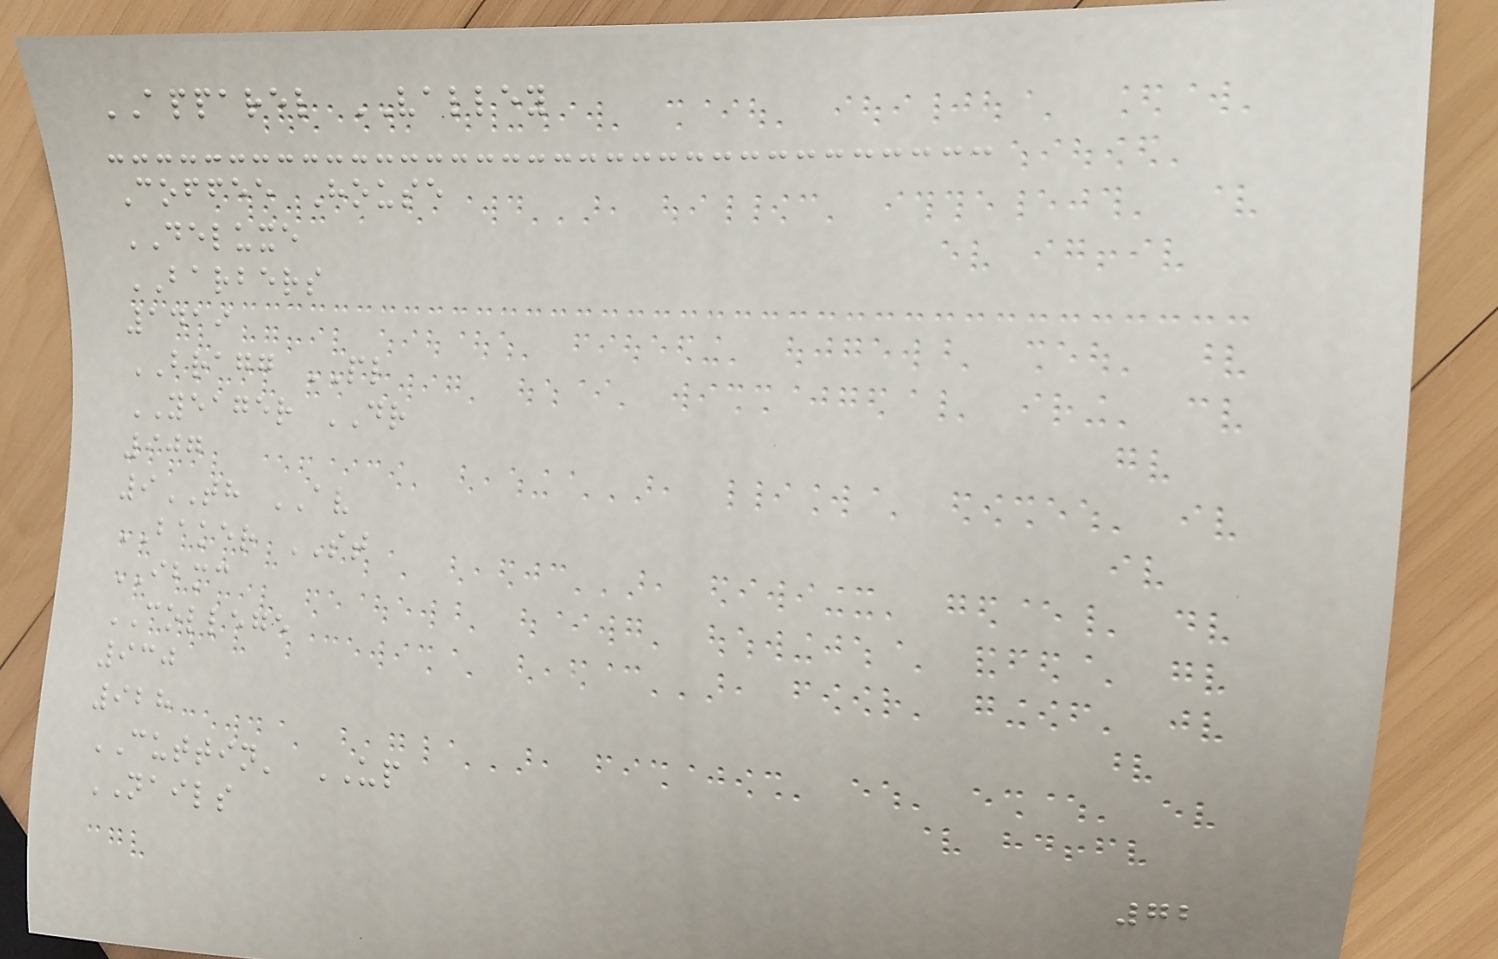APPAREL VALLEY
Coffee House
DELUXE
BARBERS
1419
BRAGG PL
YEAGER DR
907
9TH AV
BAKER ST
IBMC
COLLEGE
930
928
CUTTIN' UP
NAILS
72
